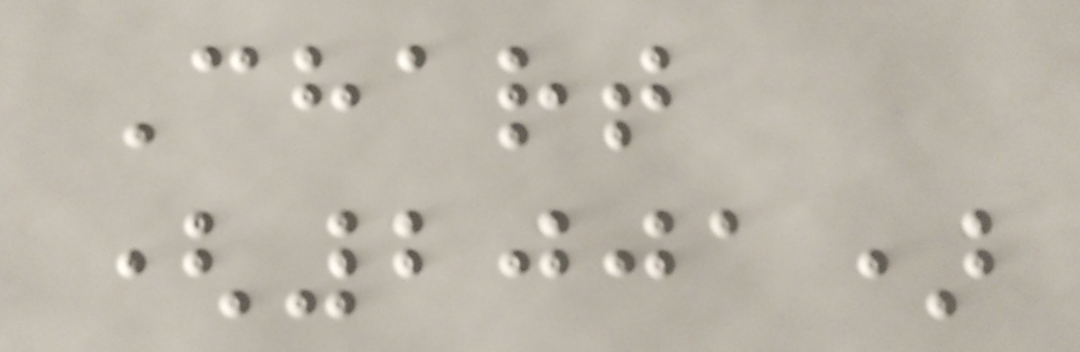Chart
(2001)
